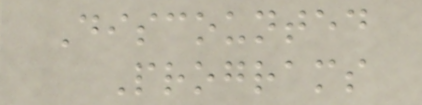Discounted
Programs
